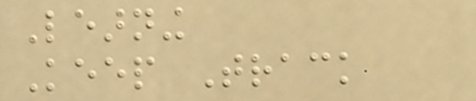Learning
Keep Track
